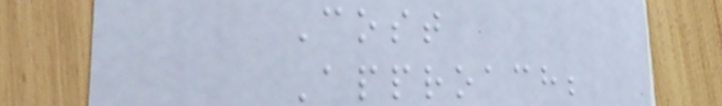Cost
Approach;
